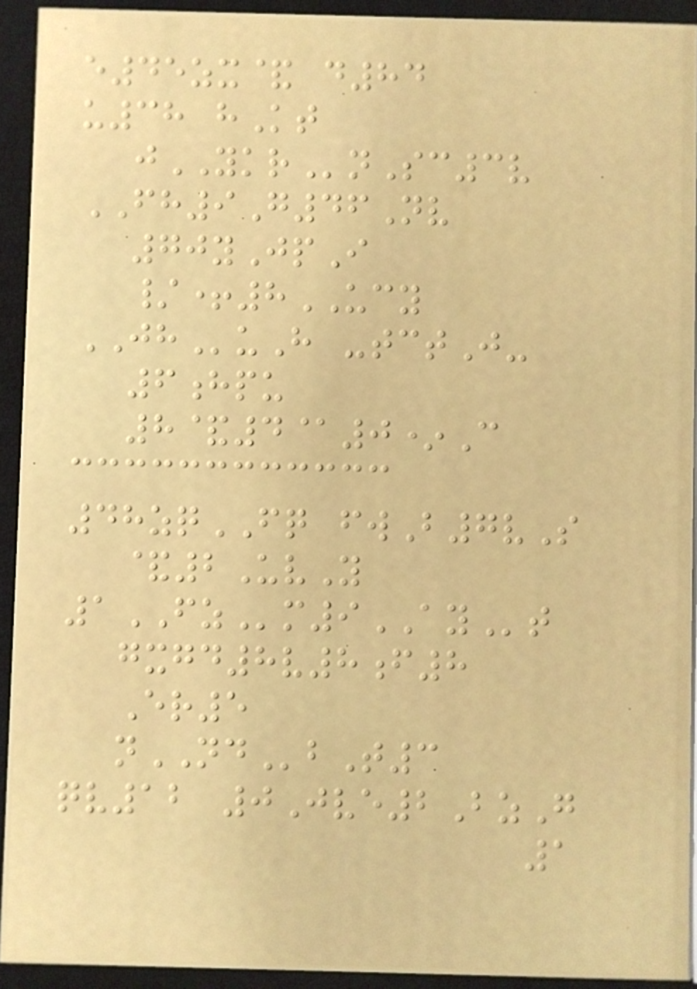e45zx& d84
u38 hKt
jYKRnSc3v
FH9G46Nv
70yJpI
/+8UCY
JHuH -tctJ-
6hpu
8&4@0*C
48zqFQ fwB7vS
&2UvY
1FZm9AYt
gxgd8v8f8
Er5
nNDbT3
qv12 0Jve2BzG
1
